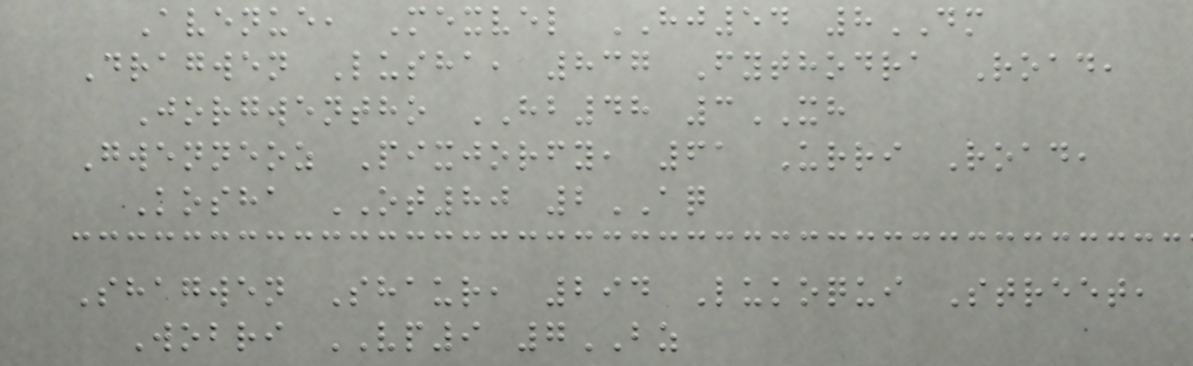Avenue, Mexvel HJ54 8DM
Dragwen Lusha, 837 Fythodra Road,
Jorgwentho HB48 3XH
Gwenneoz Pixjorfy, 61 Urri Road,
Kosha OT80 2AQ
Shagwen Shaur, 294 Lukoqui Street,
Wobri VP9 7BZ
